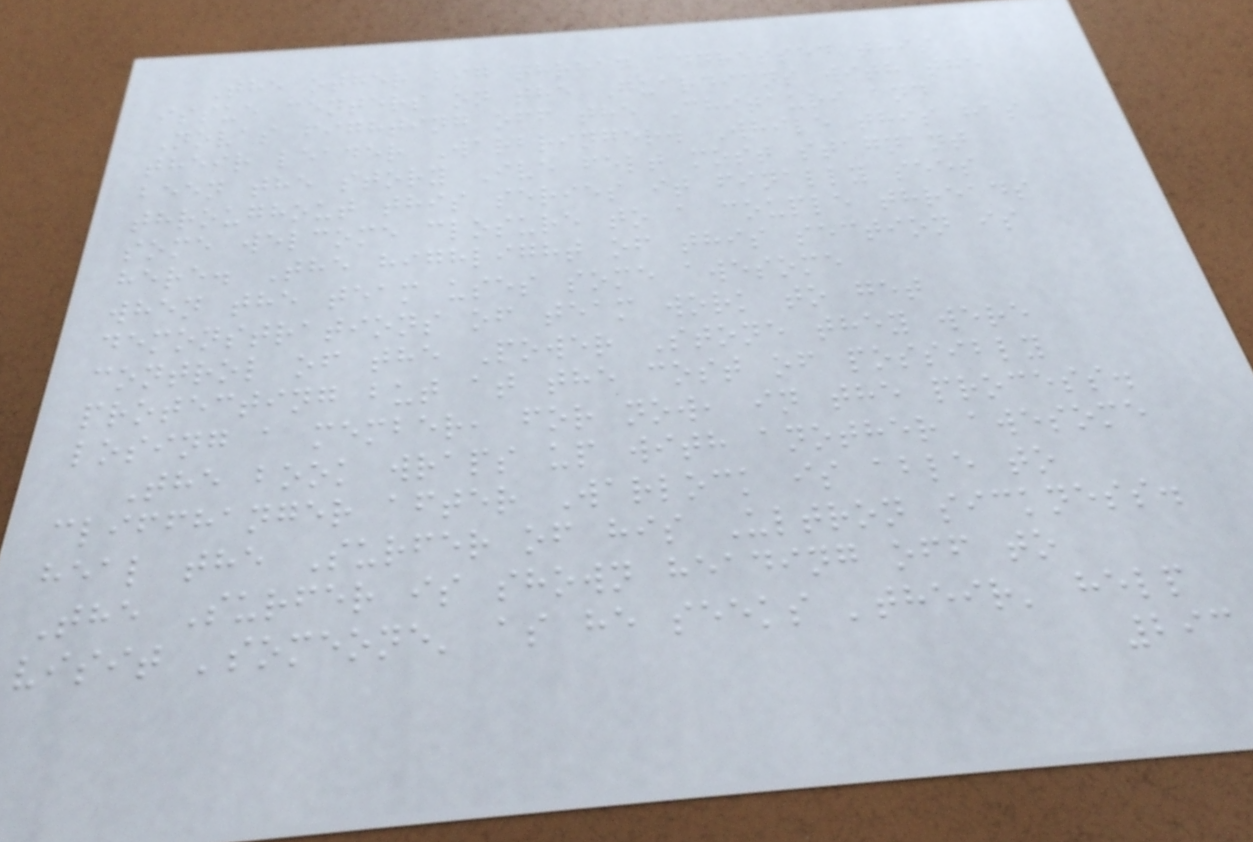The other big thread addressed this
issue centers on the Guardians with the
Novas fighting off the Chitauri and
their leader Warbringer. While this has
been the story Ive felt most stagnant
throughout this series it finally sees
some welcome closure to a couple threads
here. The highlight of this section is
when the team uses some awesome
demonstrations of team work to get
control of the Power Stone they were
protecting but at the cost of possibly
losing a member, for now, in the process.
The book wraps up with another awesome
cliffhanger after Warlock is able to
heal the Surfer of his Ultron sickness.
The Surfer is shown heading off to
visit 'someone' as he seeks 'their' help
293
